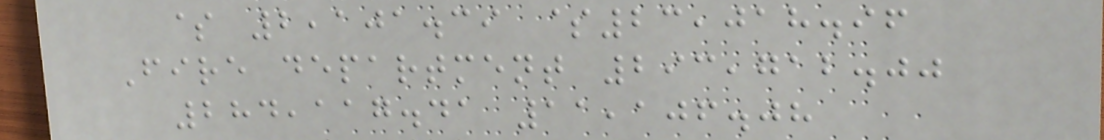$ 2,101.39 $23,018.96
Fire department 293,712.00
284,117.41 11,106.08
